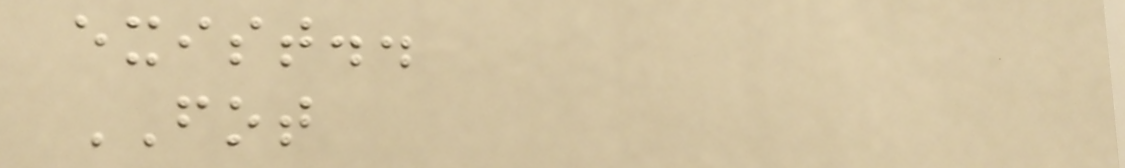exist..
FOT
